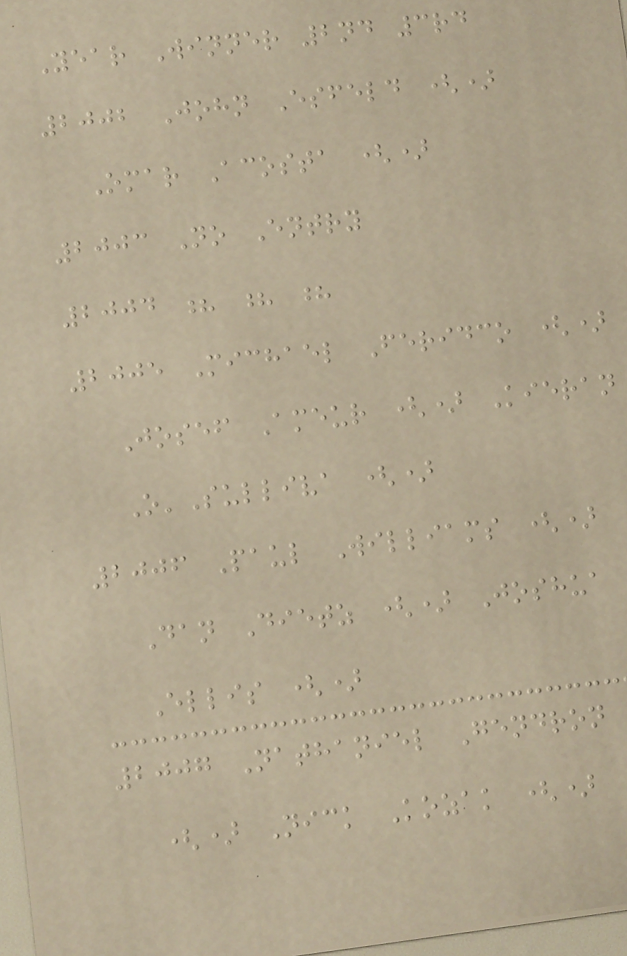Year Winner 2nd 3rd
2002 John Esfeld ()
Omar Acosta ()
2003 No Entry
2004 ? ? ?
2005 Michael Feridco ()
Josef Ameur () Kieran
O'Sulliva ()
2006 Paul Williams ()
Dan Dietz () Joshua
Ellis ()
2007 Nathaniel Gendron
() Nick Kozak ()
